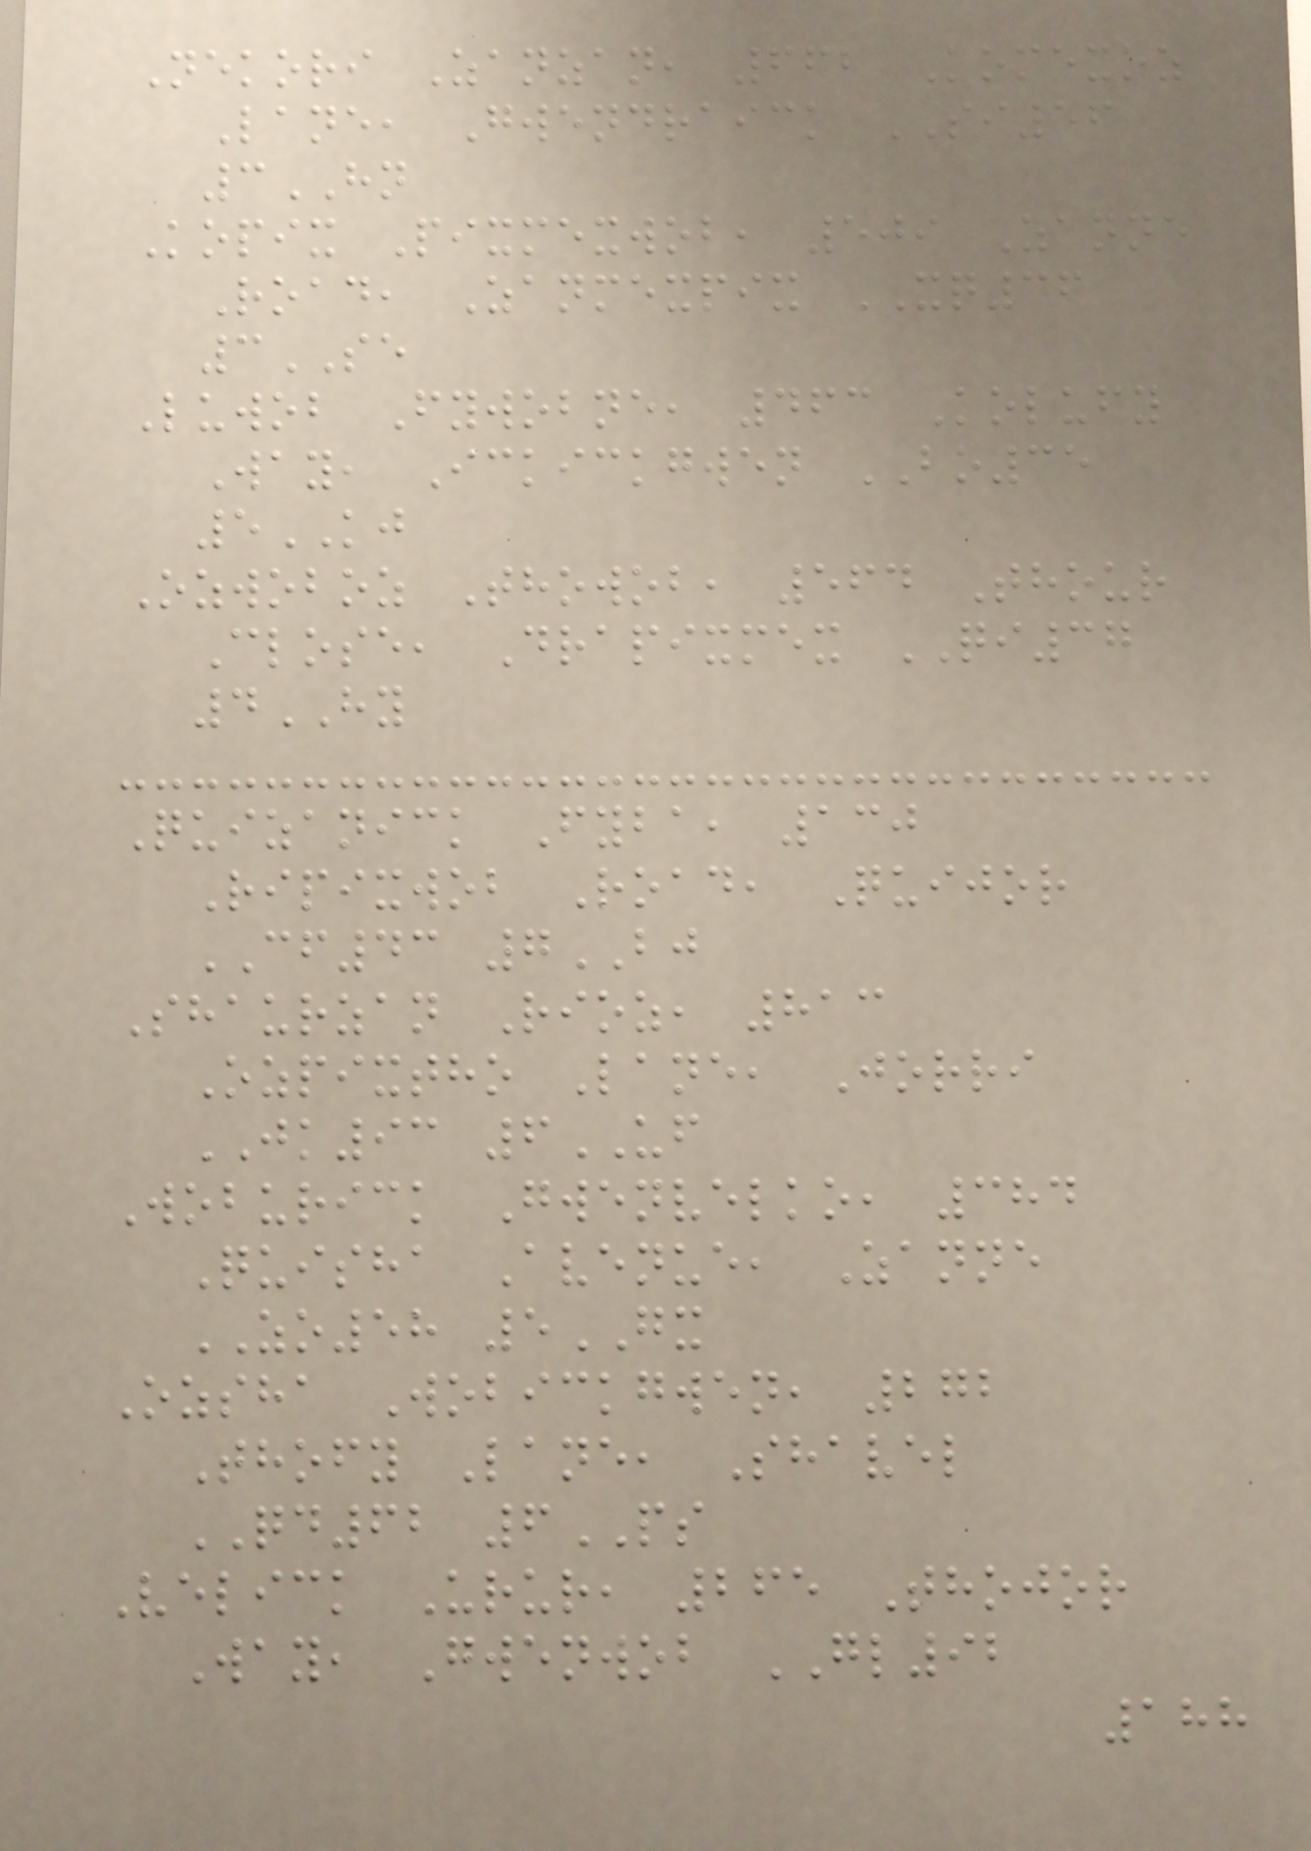Nekori Zanzan, 662 Komexoz
Lane, Gwendraick SI56
3HN
Kopix Pixmexwob, 509 Zanne
Road, Zanmexpix XQ36
3SE
Luwob Fywobne, 463 Kolufy
Way, Ickickgwen BO35
5KJ
Ozwoboz Thowob, 564 Thour
Close, Drapixmex QI37
4HY
Quizanick Fyba, 130
Ripixwob Road, Quijor
CF43 7BJ
Shaurzan Rioz, 813
Ozpixtho Lane, Jorri
JK93 6UF
Woburick Gwenvelko, 384
Quisha Avenue, Zanne
ZO58 5GX
Ozsha Wobickgwen, 272
Thofy Lane, Shavel
QD62 6PS
Velick Urur, 265 Thojor
Way, Gwenwob GL92
188
